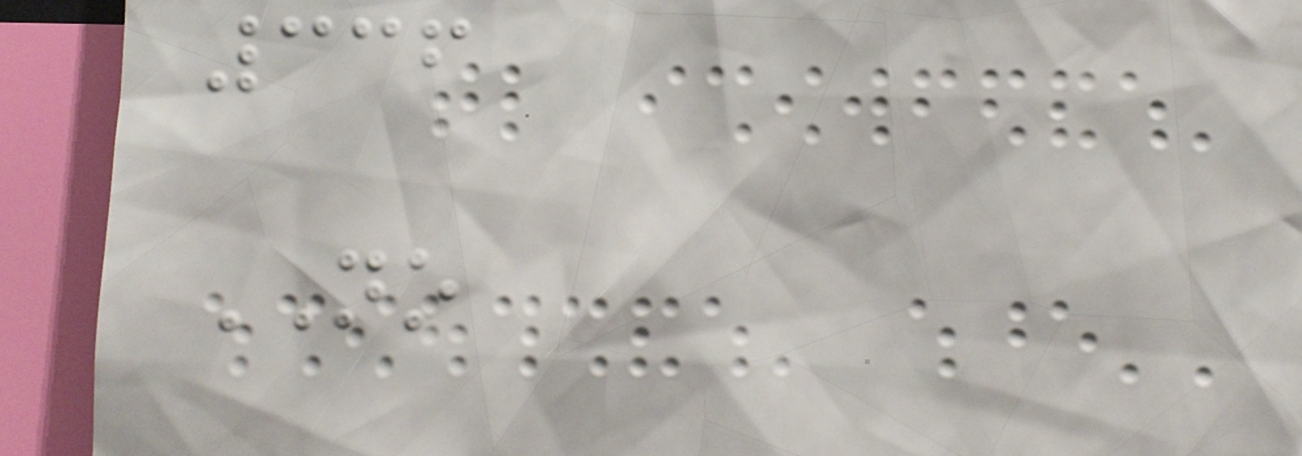336
NO
